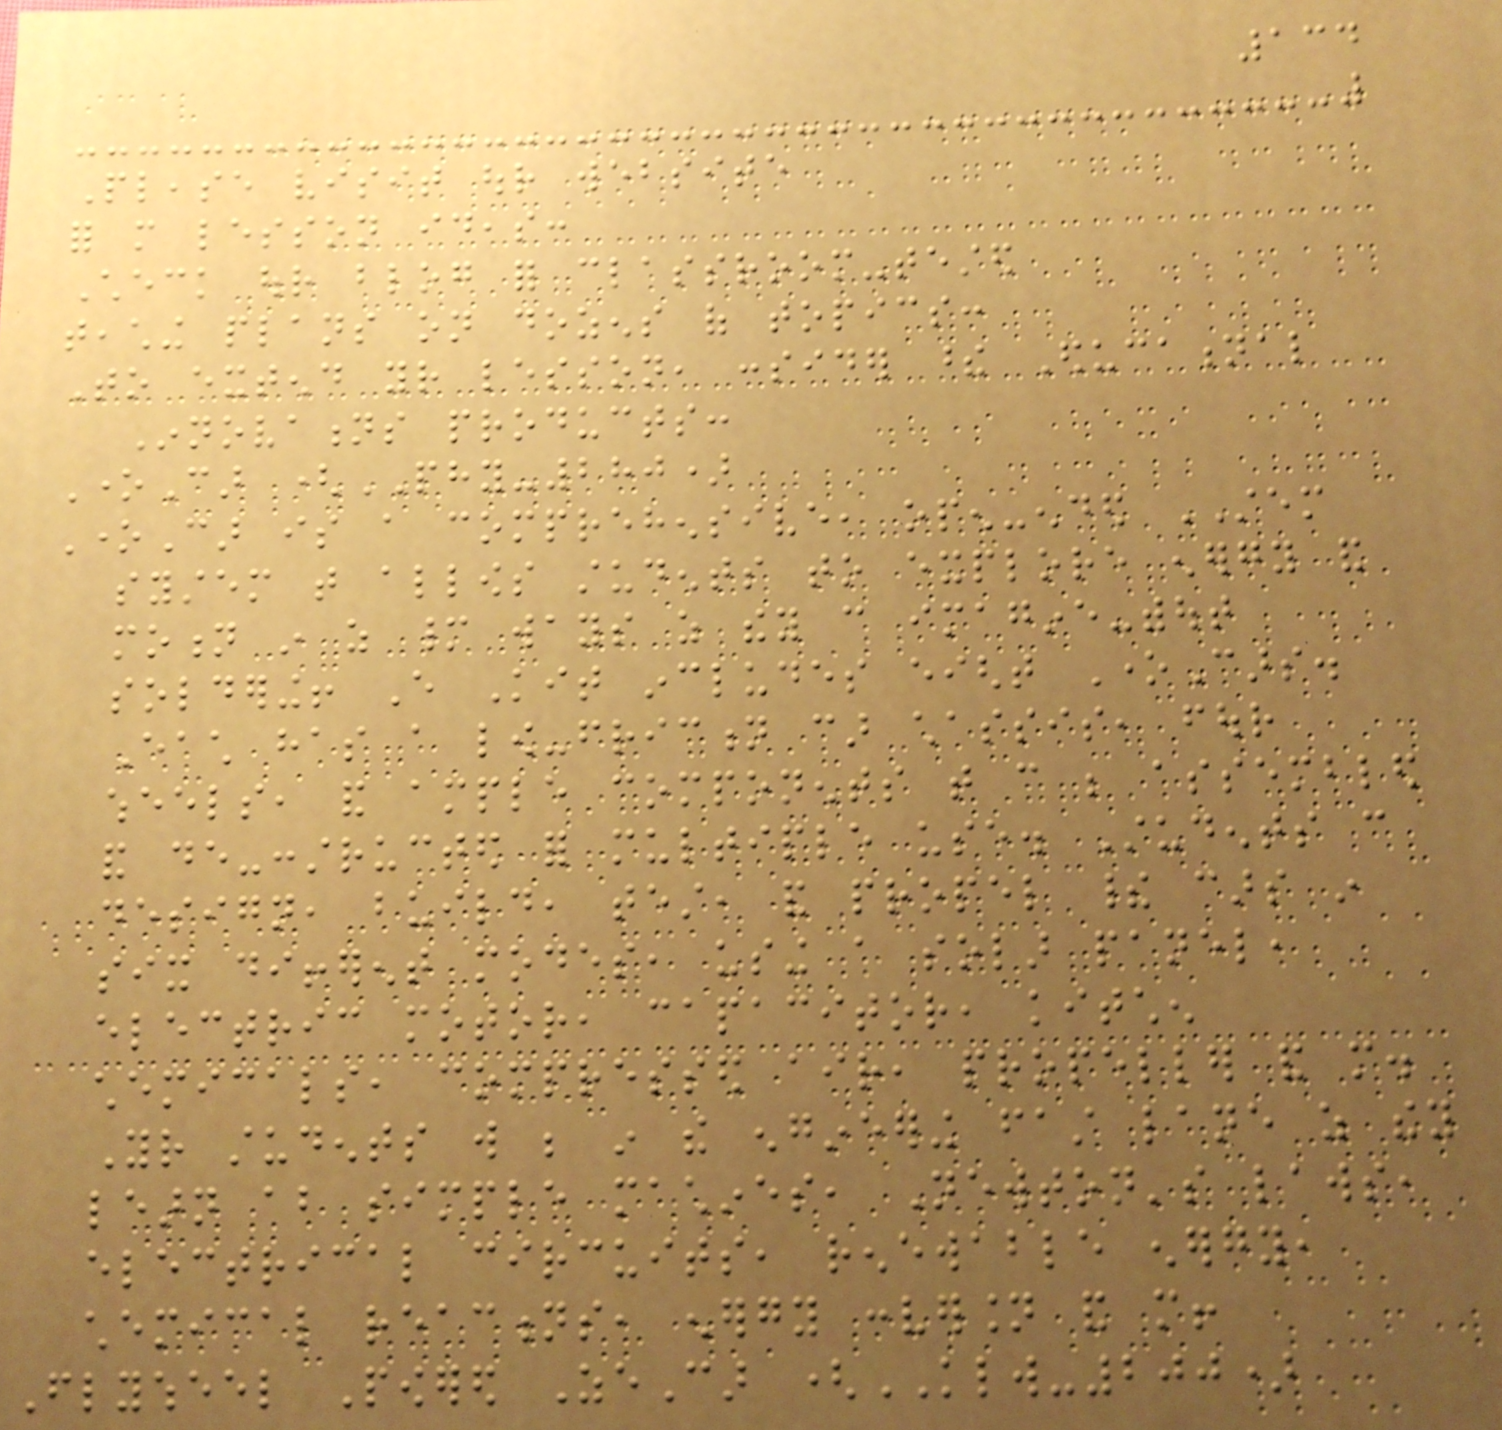134
Please visit our website
for more lesson ideas:
Check our blog for classroom-tested
teaching plans on dozens of topics:
To extend your lesson, consider these Educational
Innovations products:
OneCar (PHY-280)
OneCar is a comprehensive, open-ended STEM
system that allows students to explore energy and
motion in as many ways as they can imagine-without
soldering! Every Kit includes eight OneCars.
Each has a low-friction car chassis, four
wheels, and ample components that can be assembled
and de-constructed for multiple use. Students can
design, build, test, and propel their cars in
six different modes, using a solar panel,
electric motor, capacitor, kitchen
chemicals, compressed air, propeller and more.
Your students will be in the engineering fast lane as they
learn about simple machines, Newton's laws,
electrical circuits, renewable energy,
chemical reactions, energy conversion and more!
Flywheel Powered ZeCar (KLW-200)
